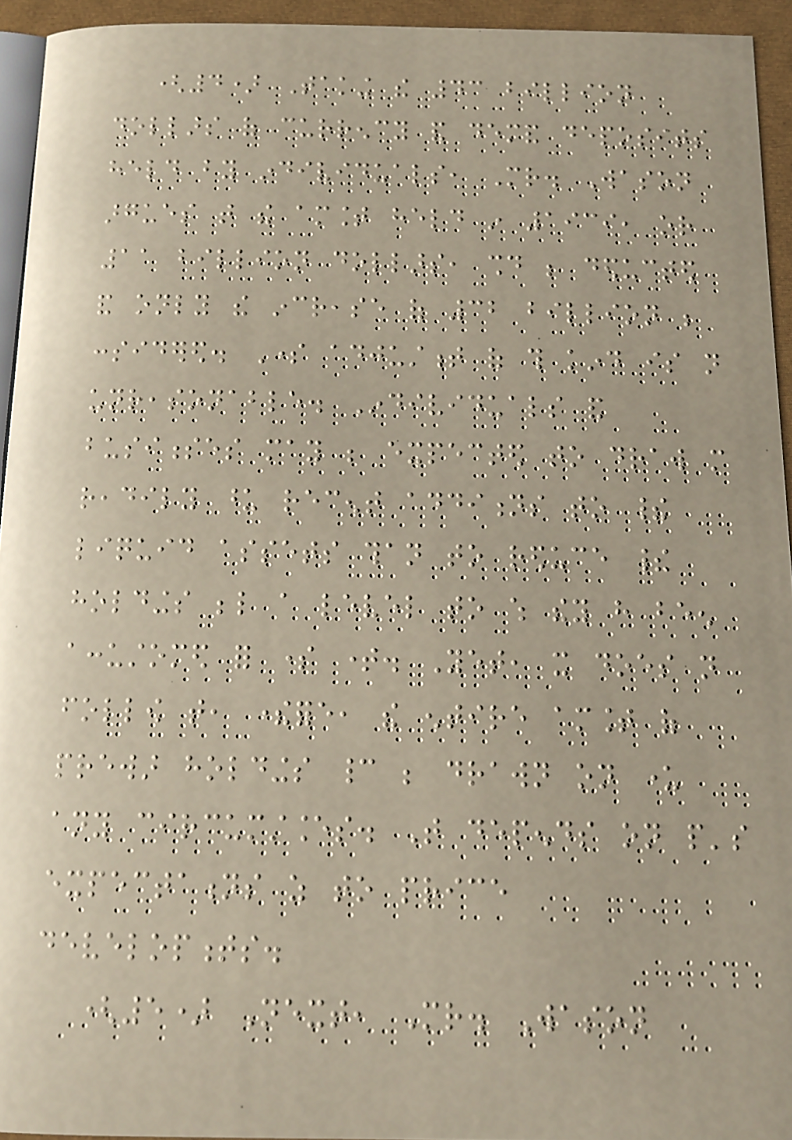(4) Taking the 43 billion
dollars of currency and demand deposits
held by individuals, Mr. Wason
argues that the amount held in 1939, or
11 billion dollars, should be deducted
and only the increase of 32 billion be
considered. Some adjustment of this kind is not
unreasonable. Individuals and
businesses may be expected to draw more
readily upon recent additions to their
liquid assets than to reduce their
holdings below a level to which they have been
accustomed for some time. Yet, it does not
follow that, therefore, the entire amount of
prewar holdings cannot be drawn on under
any circumstances. That depends on people's
expectations as to price
developments.
(5) Next, Mr. Wason
